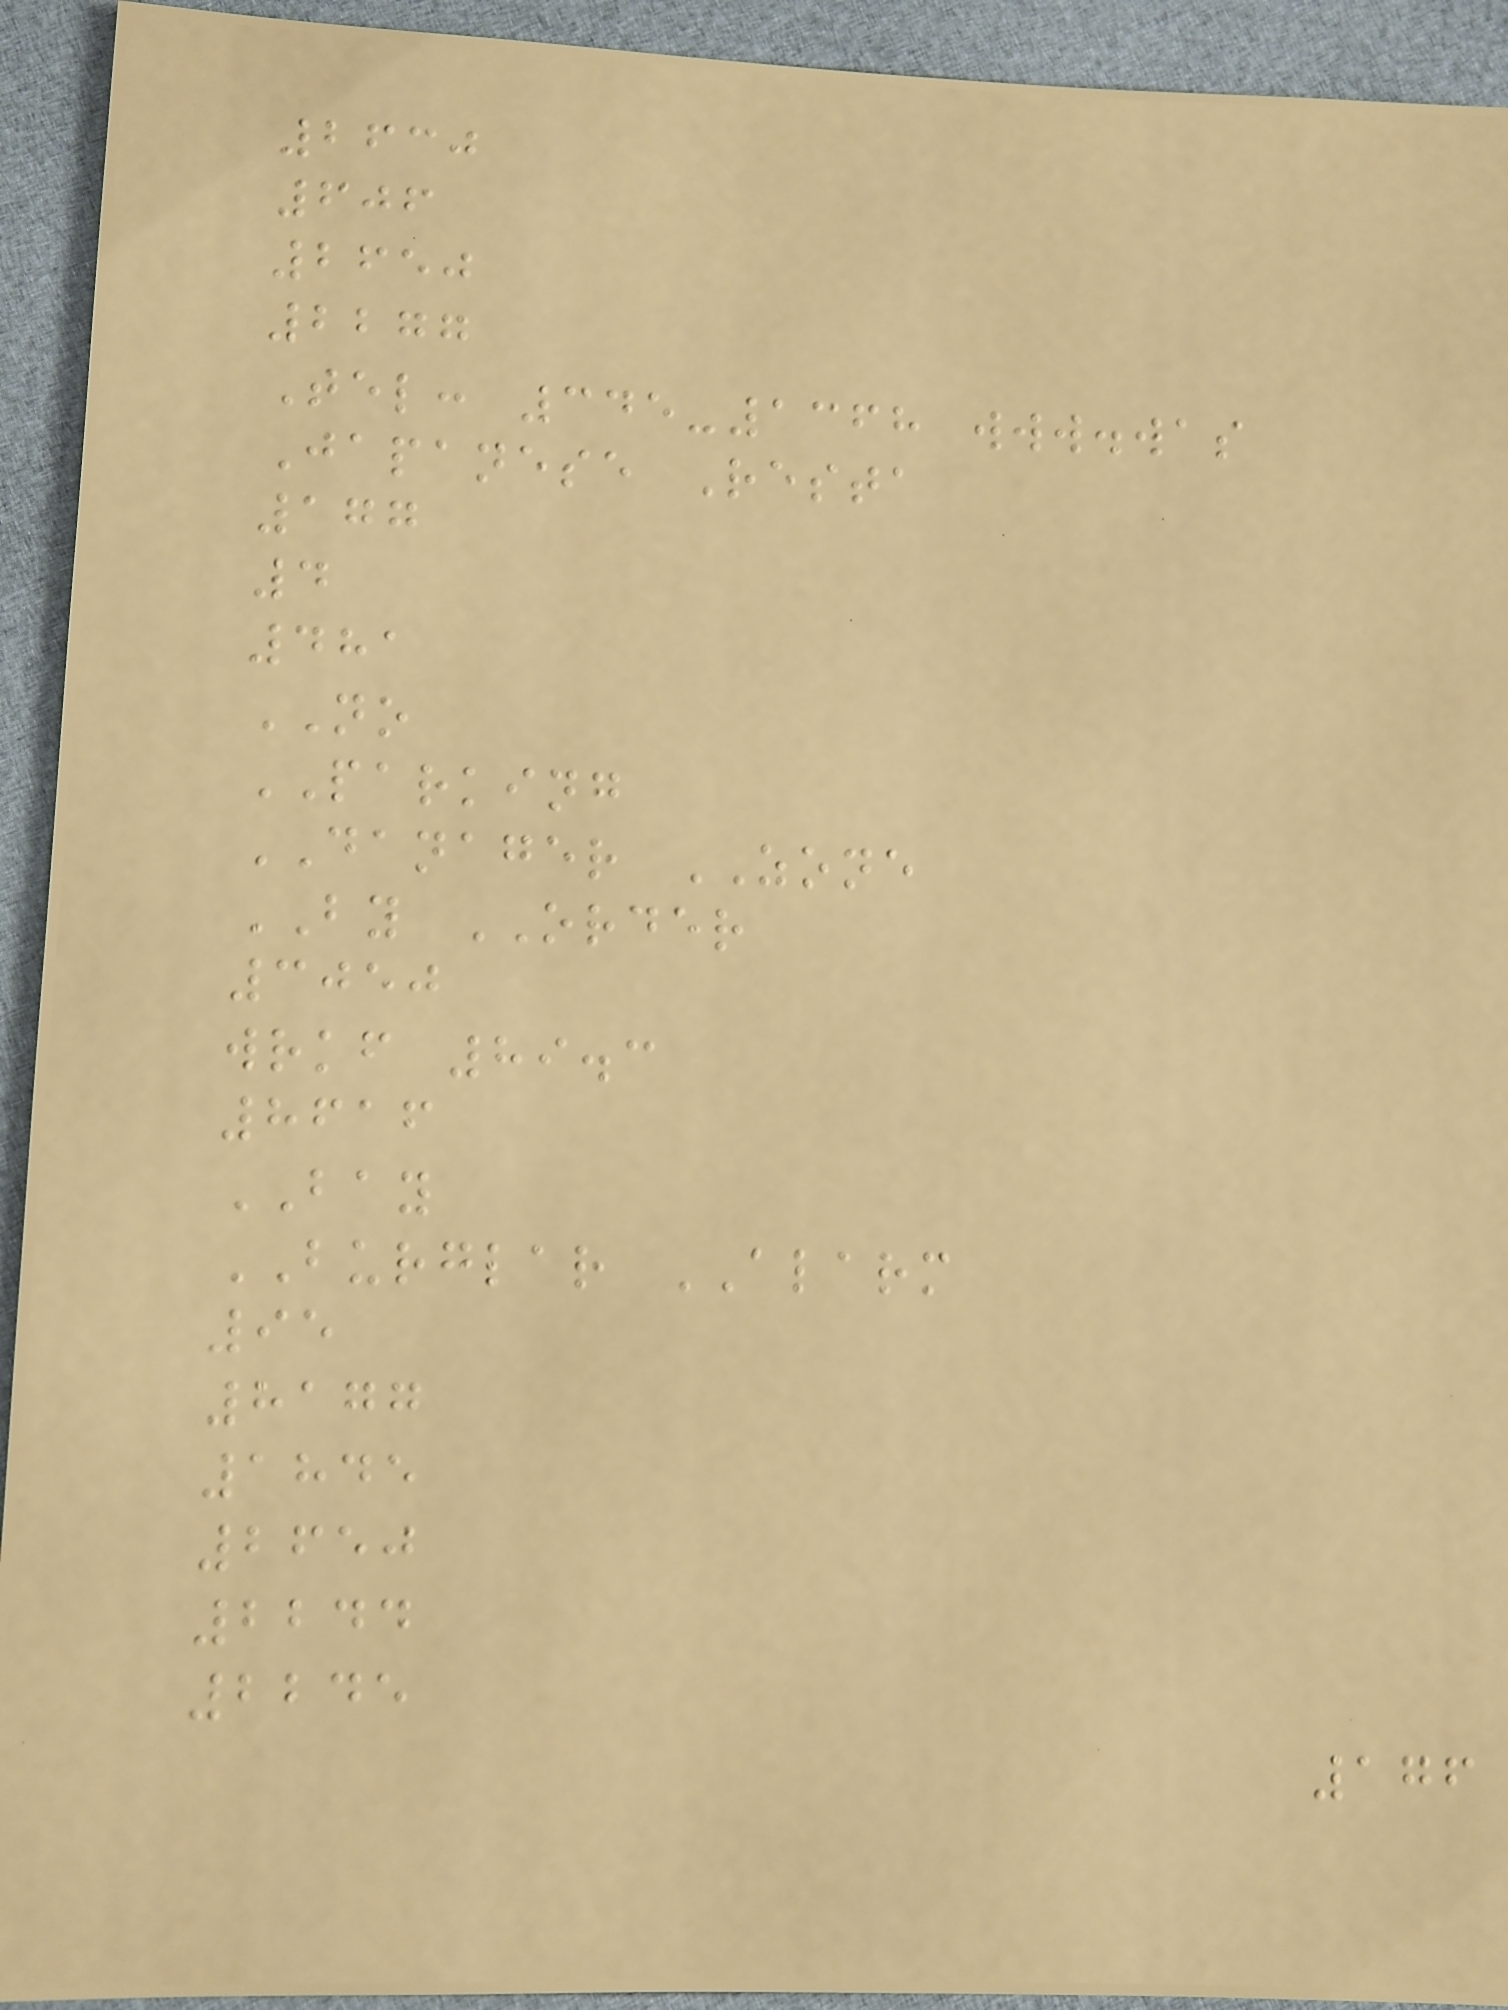2630
606
2650
2277
Tel: 345-1368 www.was
Japanese Resta
177
4
481
NO
PARKING
DANAGER ZONE
BY ORDER
3050
wrkf 89.3
8616
BAY
BURGLAR ALARM
95
8177
1845
2650
2244
2245
176
